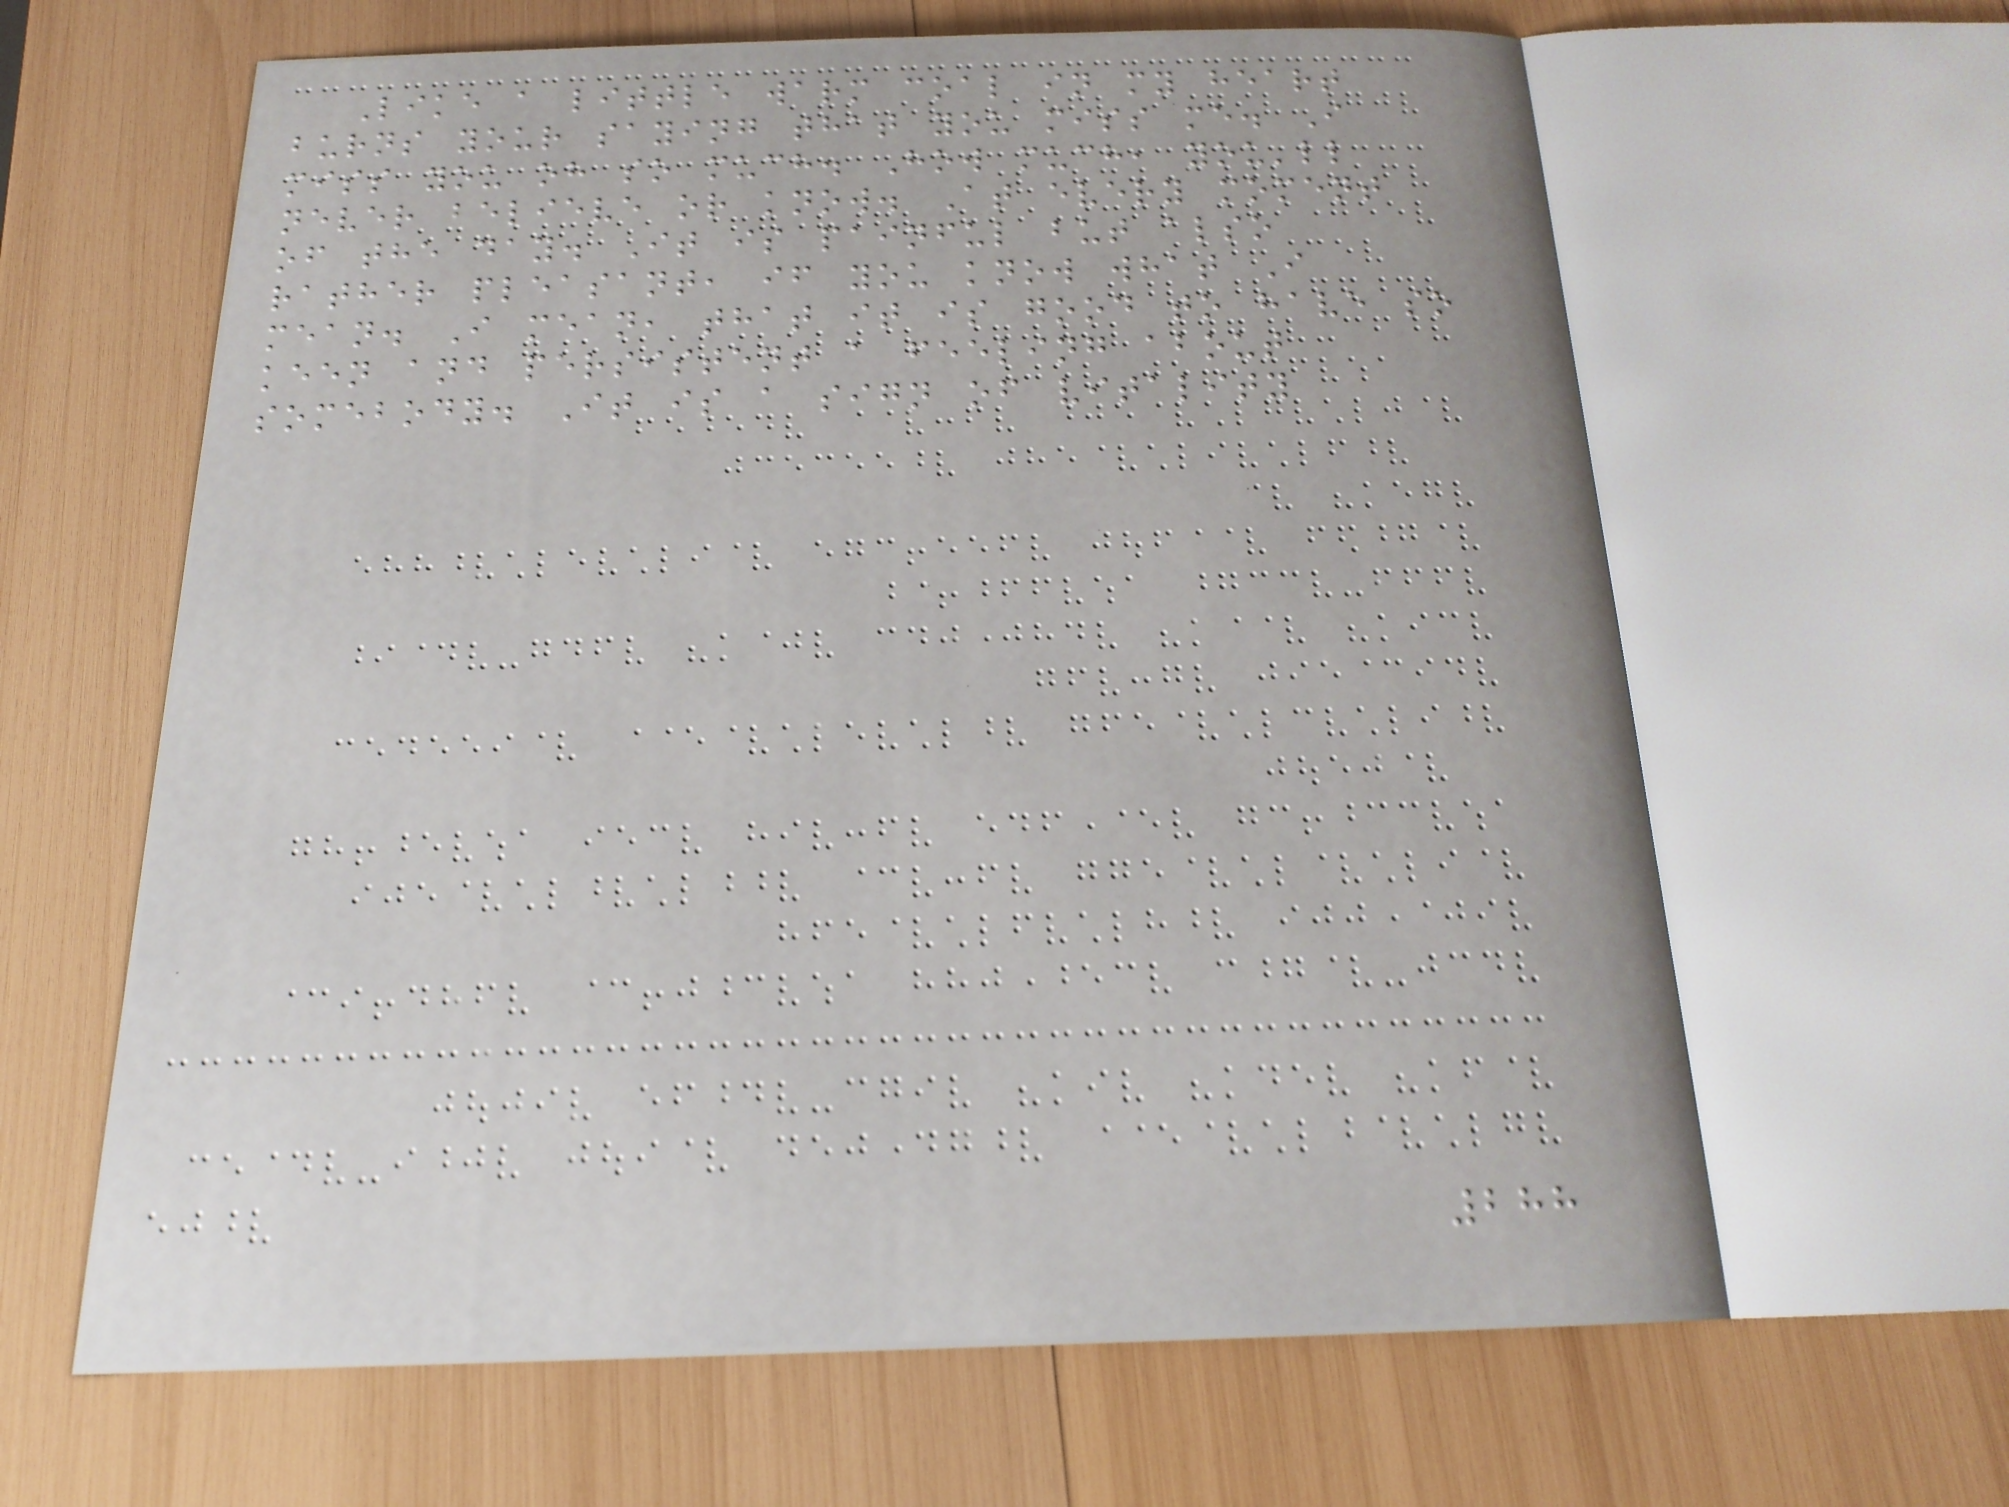Like a little warm coal in my heart
burns your saying that you miss me. I
miss you oh so much. How much, you'll
never believe or know. At every moment
of the day. It is painful but also
rather pleasant, if you know what I
mean. I mean, that it is good to have so
keen and persistent a feeling about
somebody. It is a sign of vitality
288
